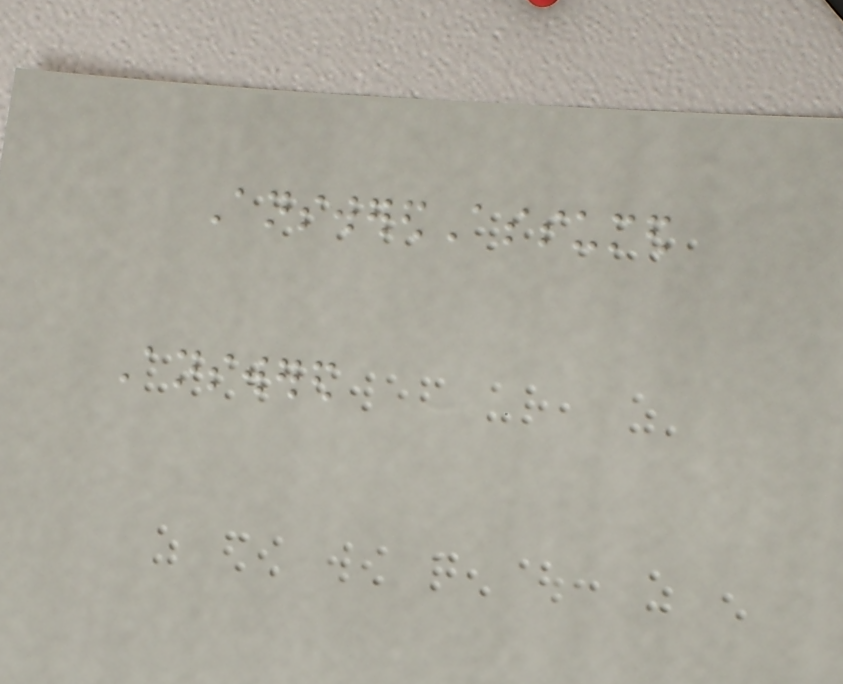AnsweredAssumed
Answered
